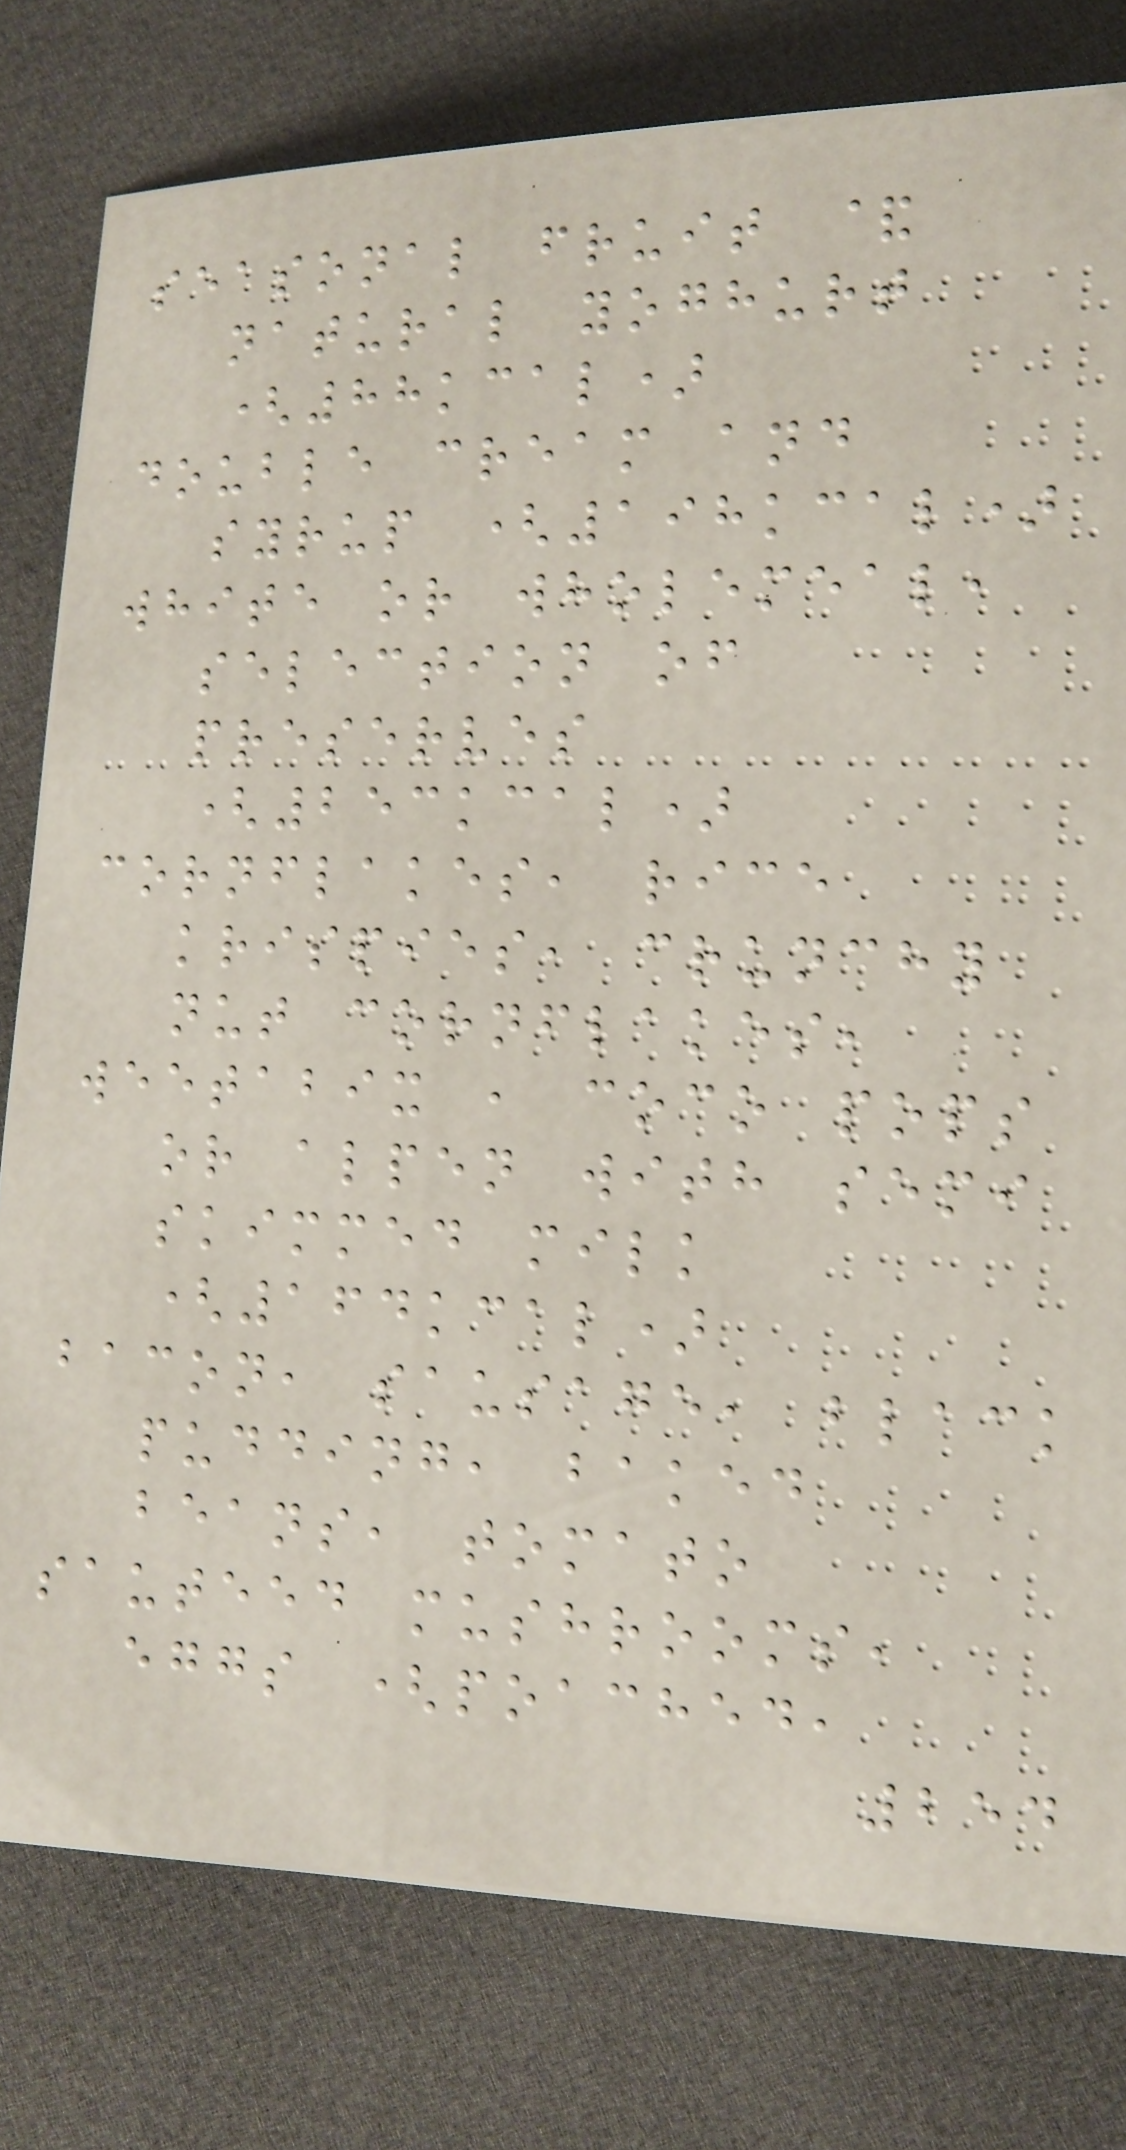seasonal fruit &
natural yoghurt
(88kcal)
double cream and
syrup (198kcal)
white or wholemeal,
selection of
preserves
(253kcal)
cornflakes, rice
krispies, crunchy
nut cornflakes,
weetabix , coco pops
or alpen with semi
skimmed milk
(164kcal)
bacon, sausage, black
pudding, baked
beans, tomato
sauteed mushrooms,
eggs (poached,
254
